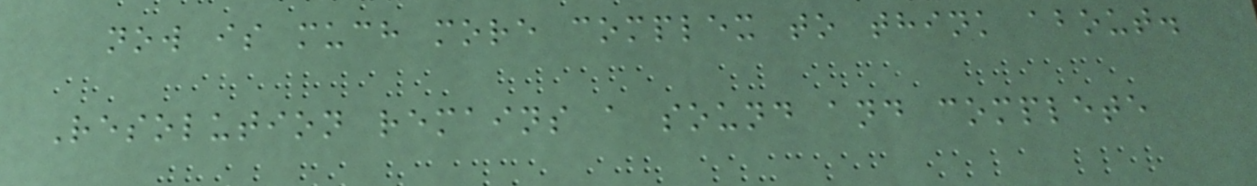now is much more complex to think about.
Resolution remains a sound and complete
